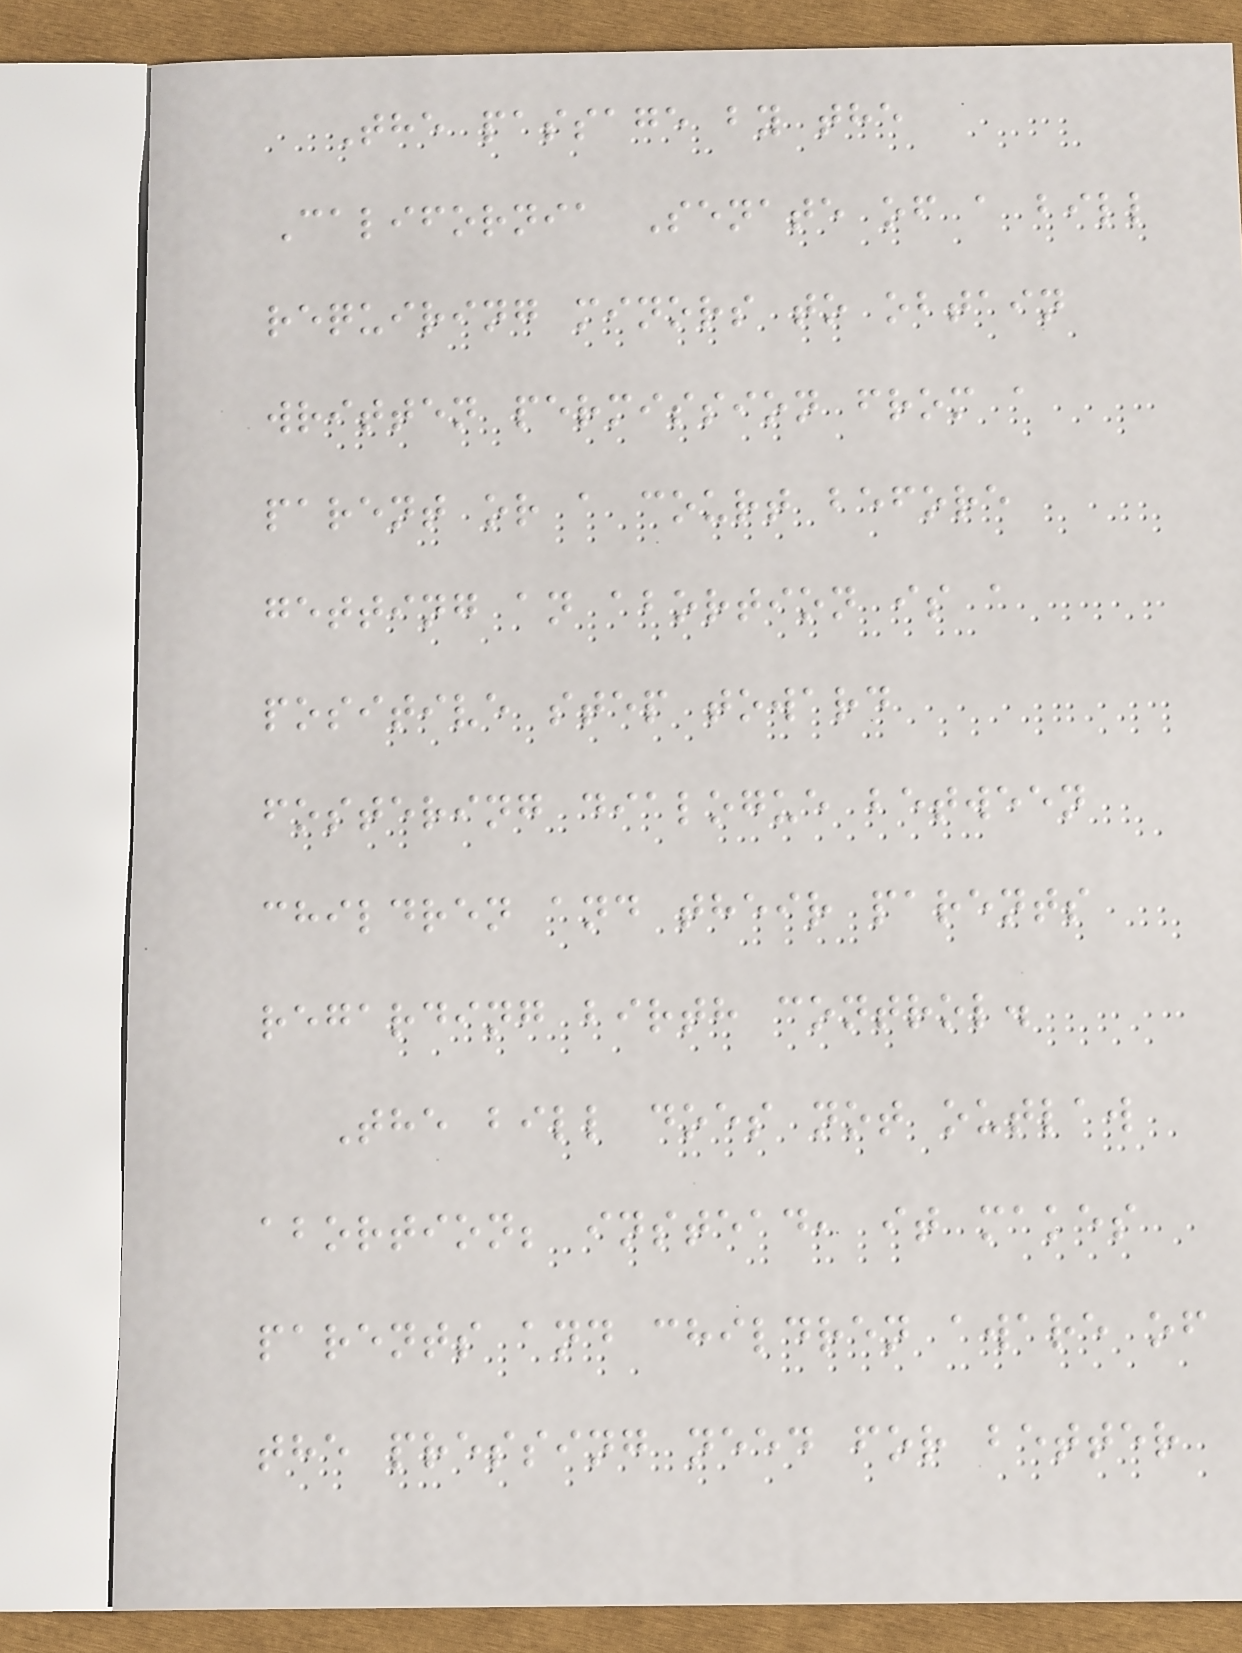The passage by the
California Senate of a bill
requiring minors to obtain
written permission from a
parent or a court before
getting an abortion is a
positive step toward
fostering dialogue between
children and their parents
regarding birth control.
The bill does not outlaw
abortion; instead, it makes
parents and children aware of
the pressing need for better
